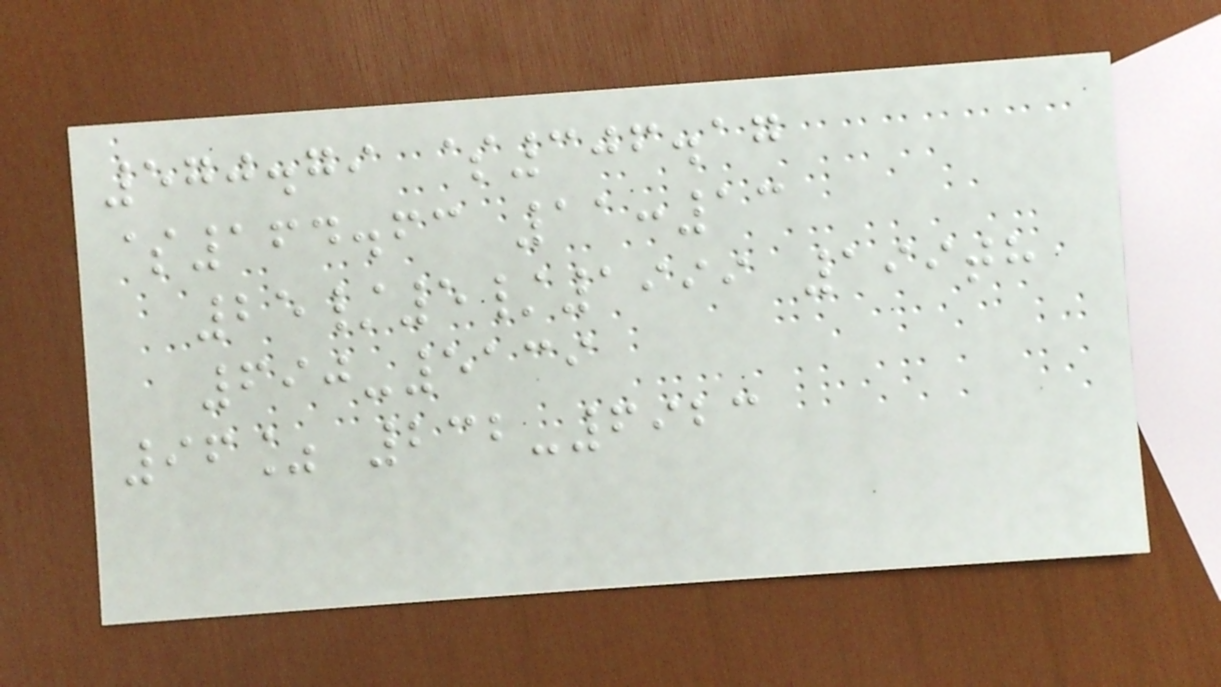570.79 $306.17
$164.63 11:13
25/5/1999 199th
690-5139
96% 232-6923
